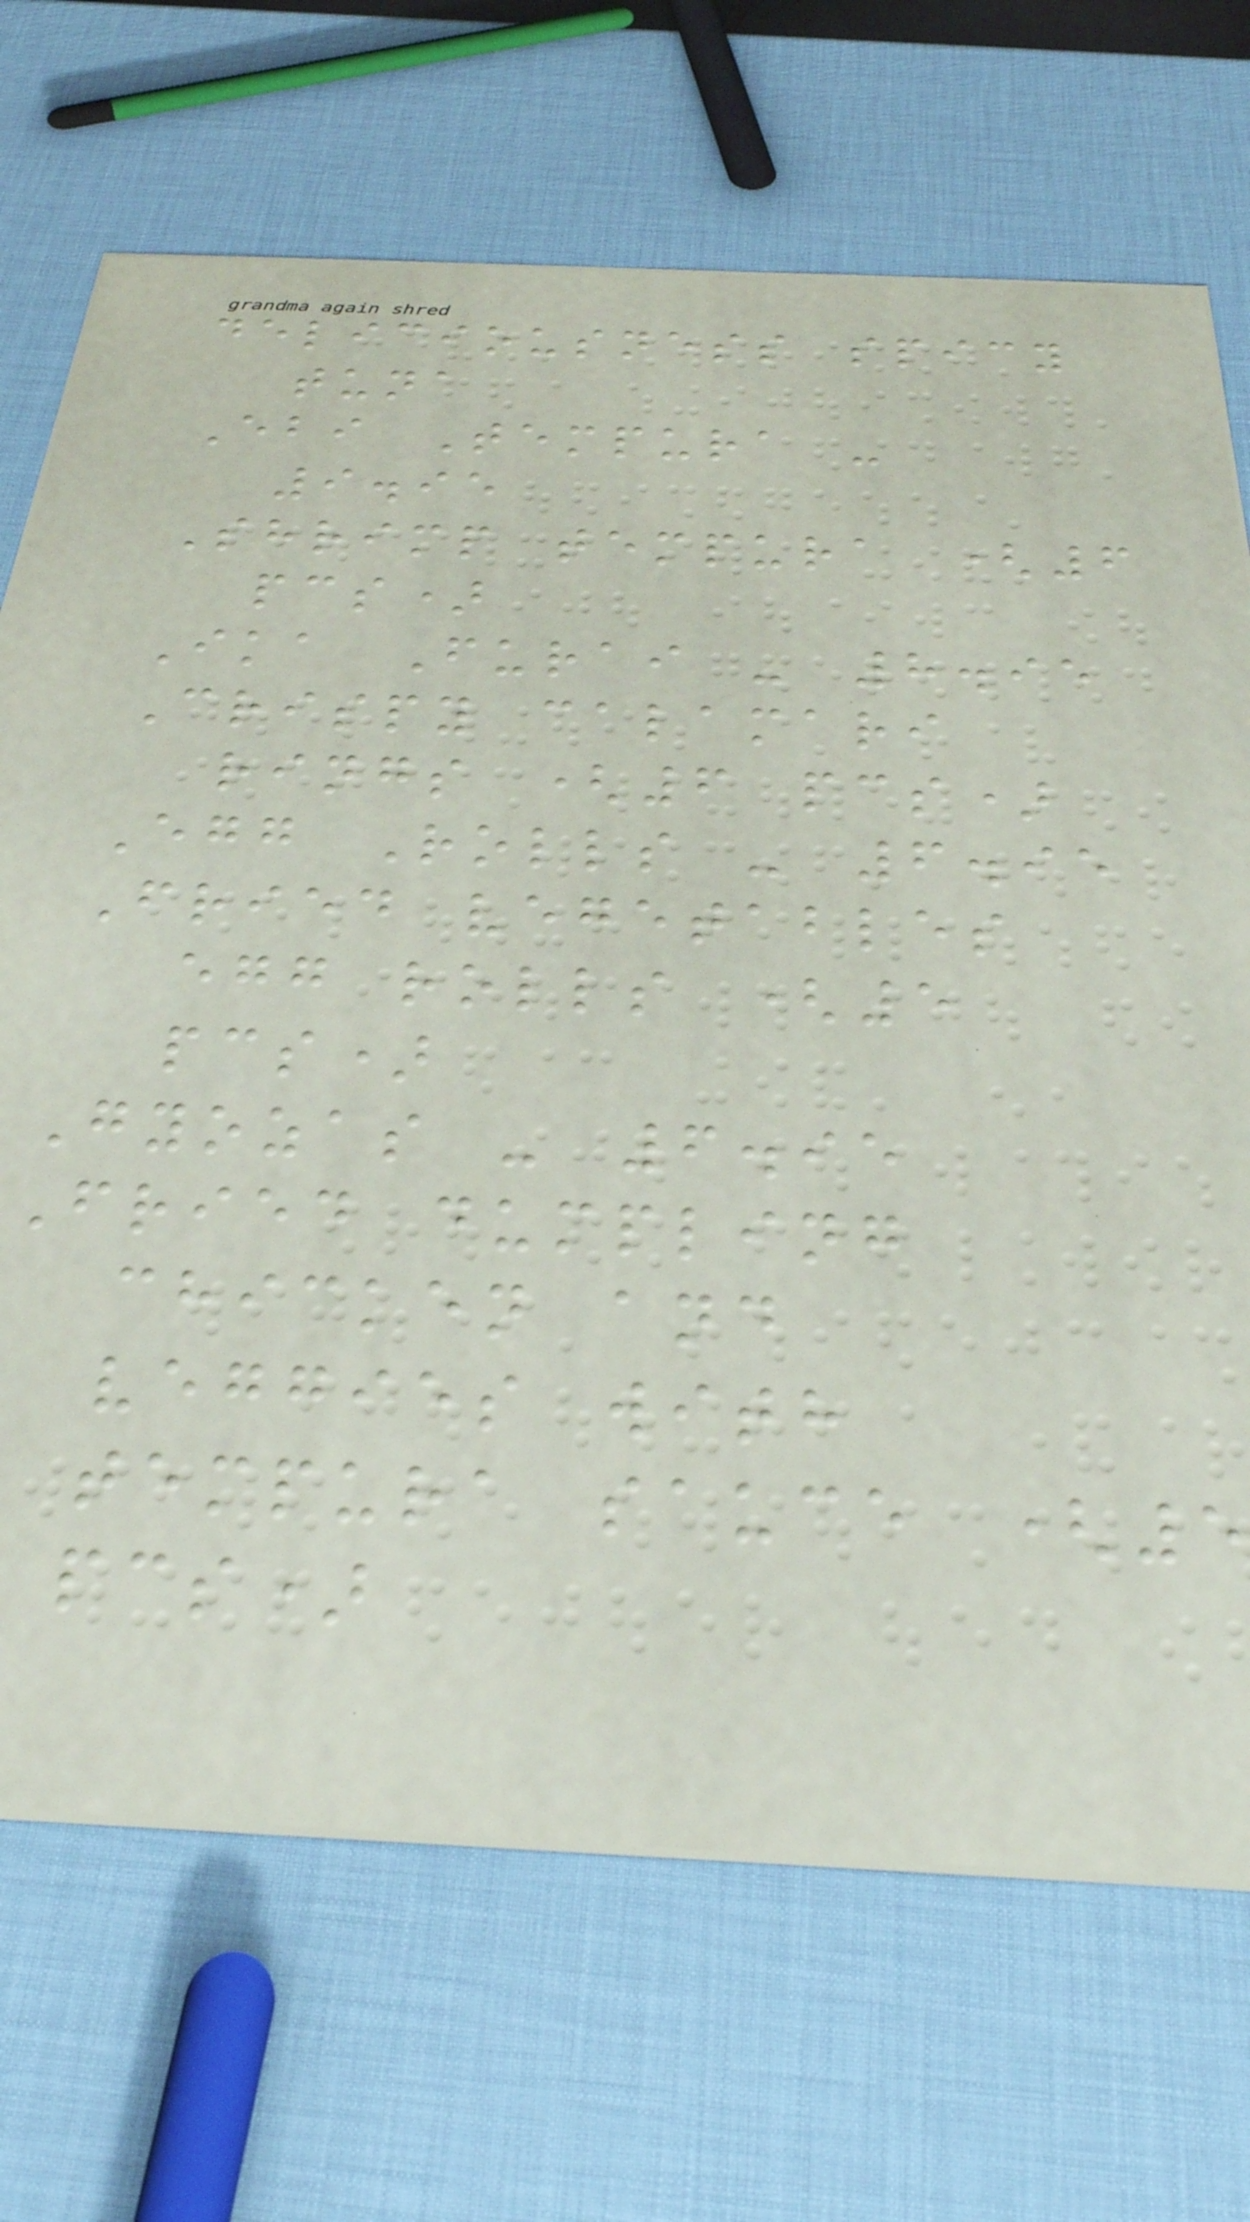deliciousness spicy
tuna
Ebi Tempura -
9.95
Shrimp tempura (6
pcs)
Ika Furai - 8.95
Crispy calamari
rings (6 pcs)
Egg Rolls - 6.95
Fried vegetables
egg rolls (5
pcs)
Gyozas - 6.95
Fried dumpling
chicken and
veggies with
tempura sauce (5
pcs)
